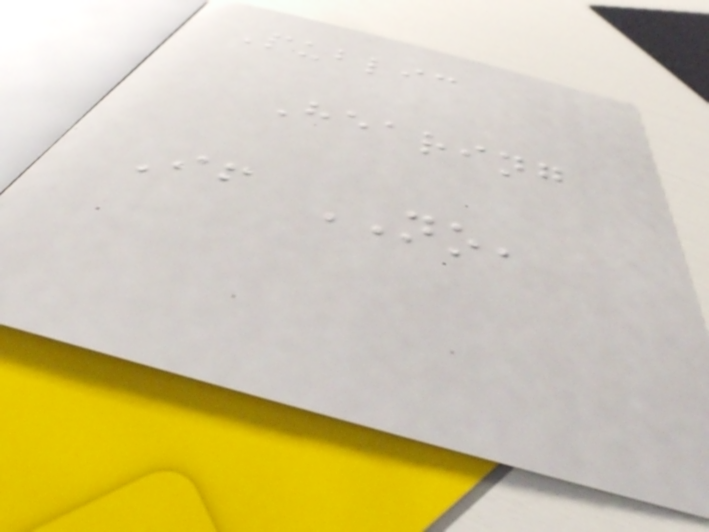Public
Hearing
If NO,
